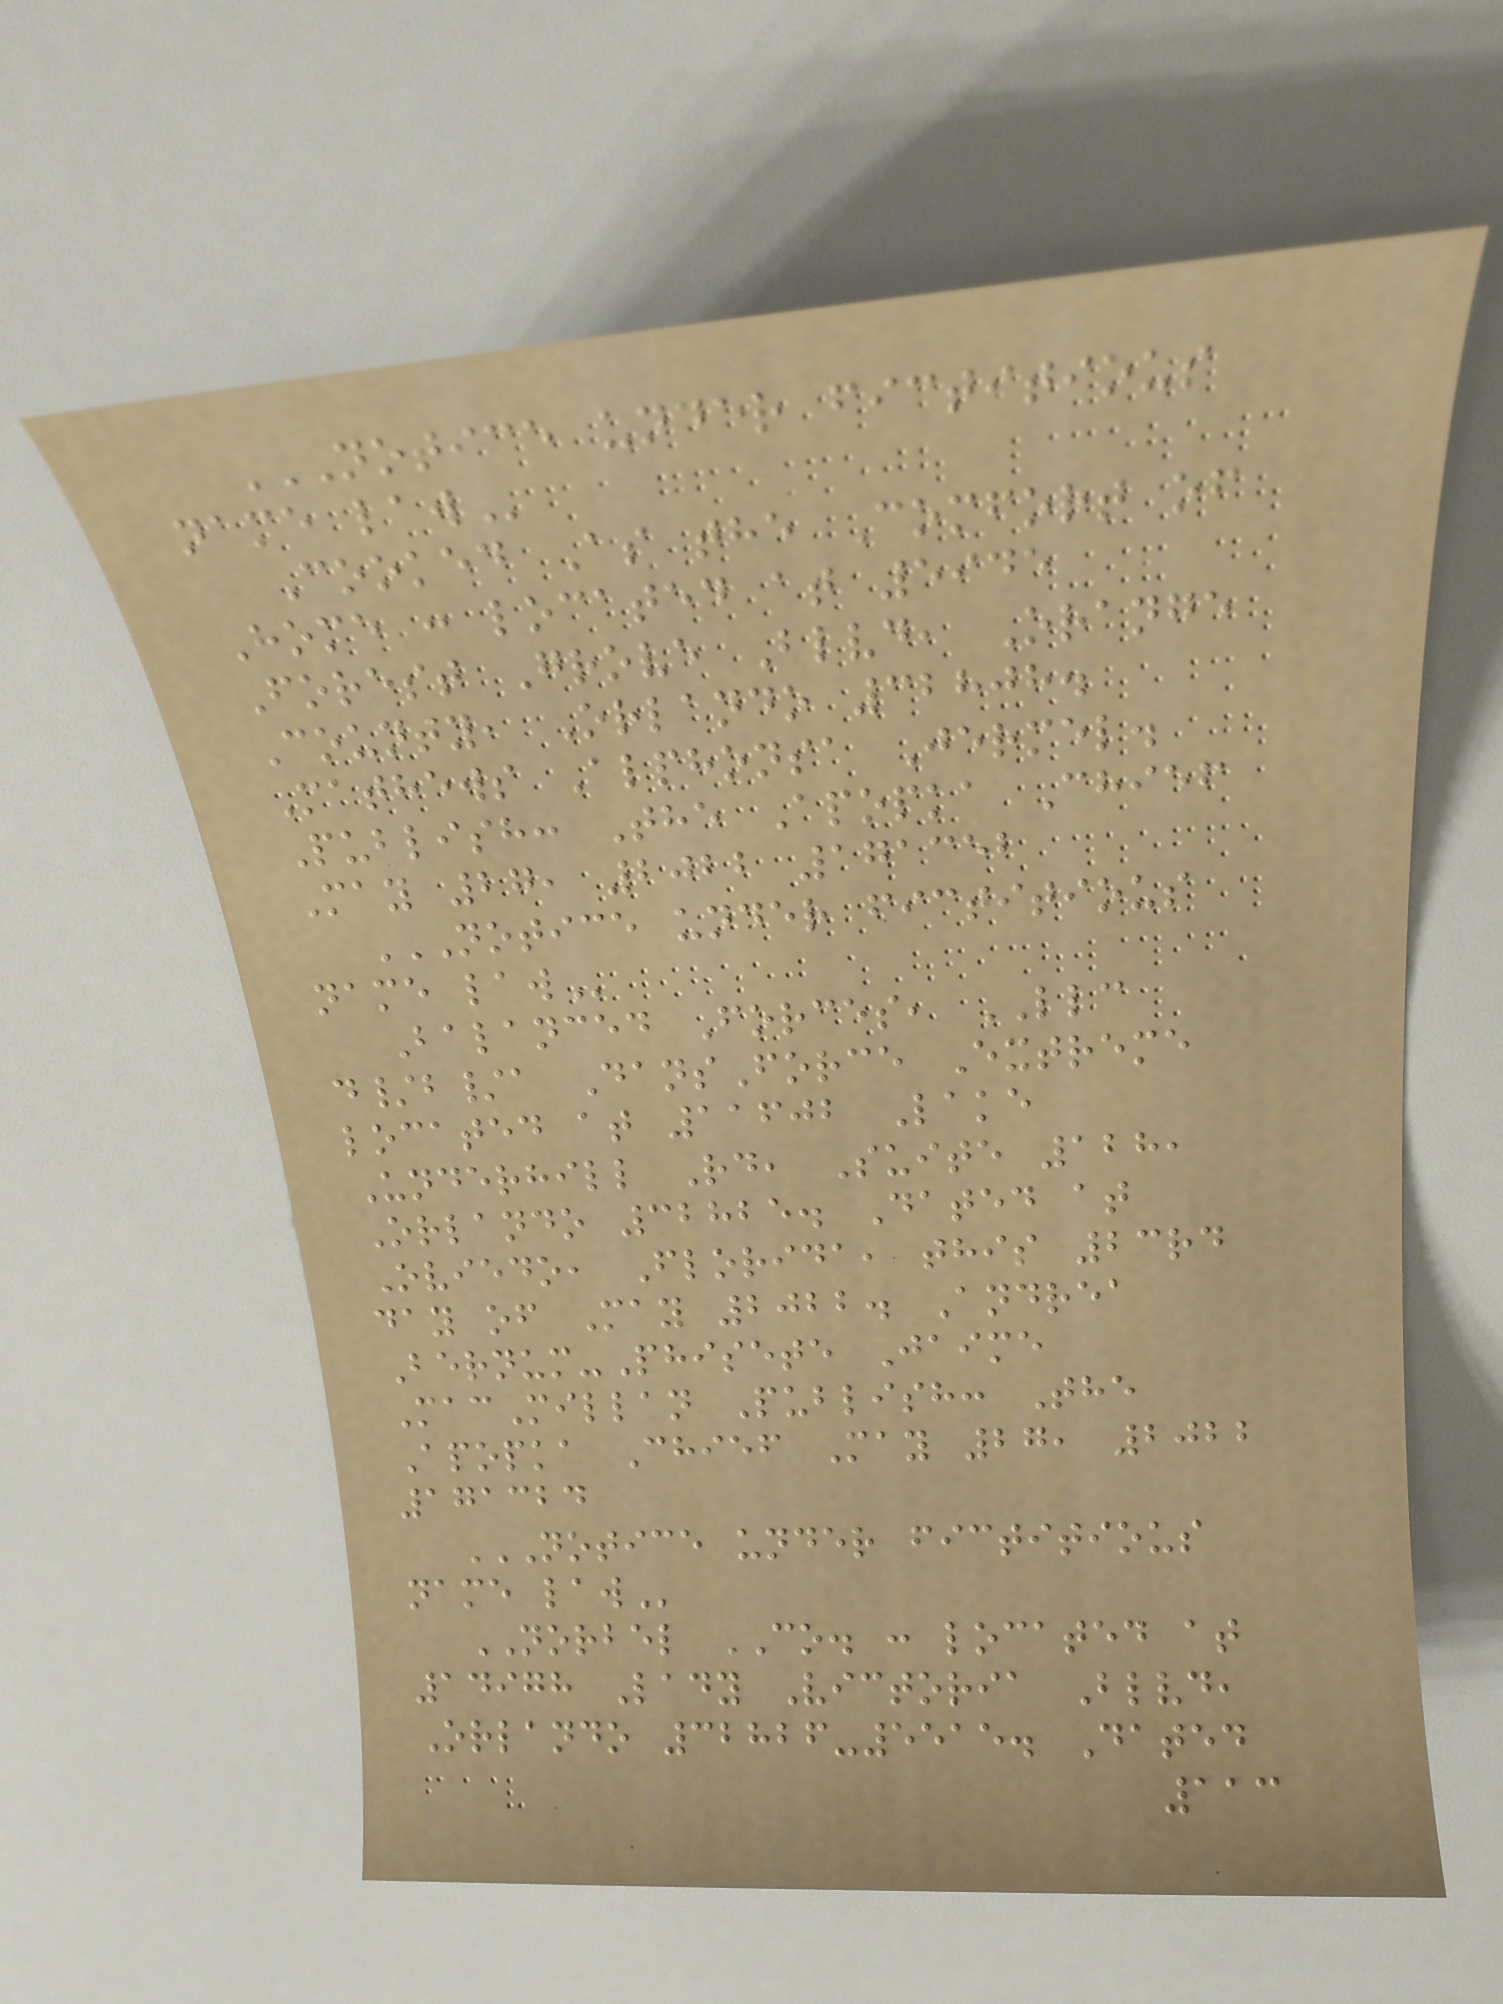NOTICE UNDER FICTITIOUS
NAME LAW
Cooked As the Comfort of
Home : located at 5945
Forest Grove Blvd, Orange
County, Orlando 32808.
Mathews Alphonsa Jermel.
Publish: The Apopka Chief
May 27, 2022 171352
NOTICE UNDER FICTITIOUS
NAME LAW
Balanced Forces, LLC
d/b/a DansForce Extreme
located at 11602 Lake
Underhill Rd, Suite 128,
Orlando 32825. Dated at
Oviedo, Florida, this 23rd
day of May 2022. Andrea
Bernum-Phisete Jaime
MacMillan Publish: The
Apopka Chief May 27, 2022
171324
NOTICE UNDER FICTITIOUS
NAME LAW
NORBEL CO. : located at
14978 Lady Victoria Blvd,
Orlando 32826-5515. Dated
113
